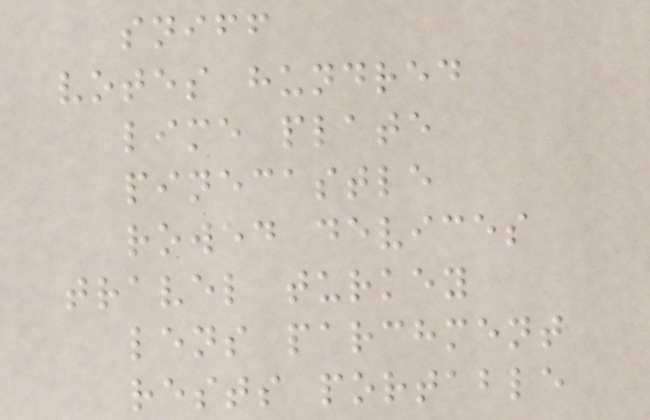sniff
votes hundred
lime plate
pinecastle
rowed devices
travel turkey
lens parchment
rests portable
